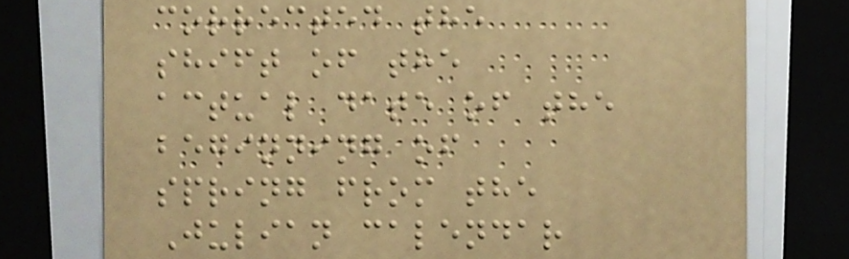corrected the
shift of the
actual date of the
beginning of
spring from the
Julian calendar
